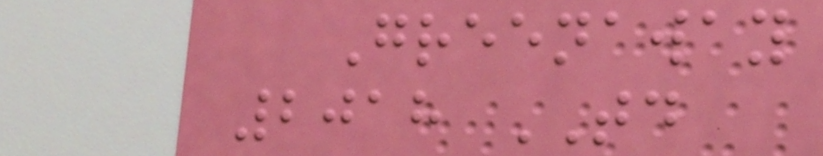Greenaway
2018 TD
